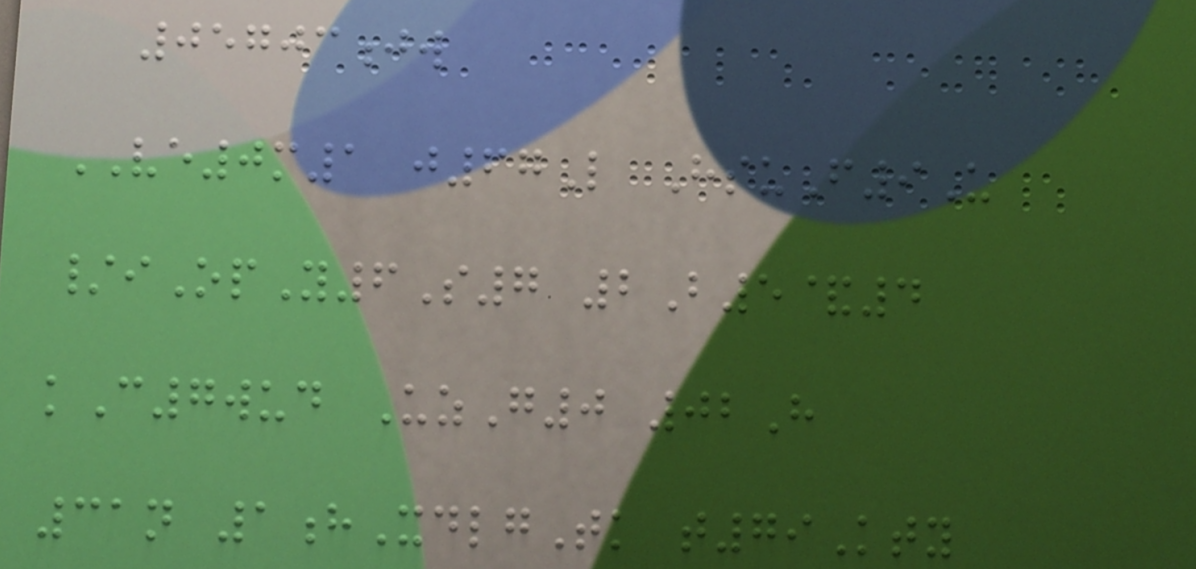05703jw
VE0m1 j67L HsuF9U
/iOpY6S7 2B5&4
kC7wud UzG0 02H
31n 1hXdlgTk t79Kty
